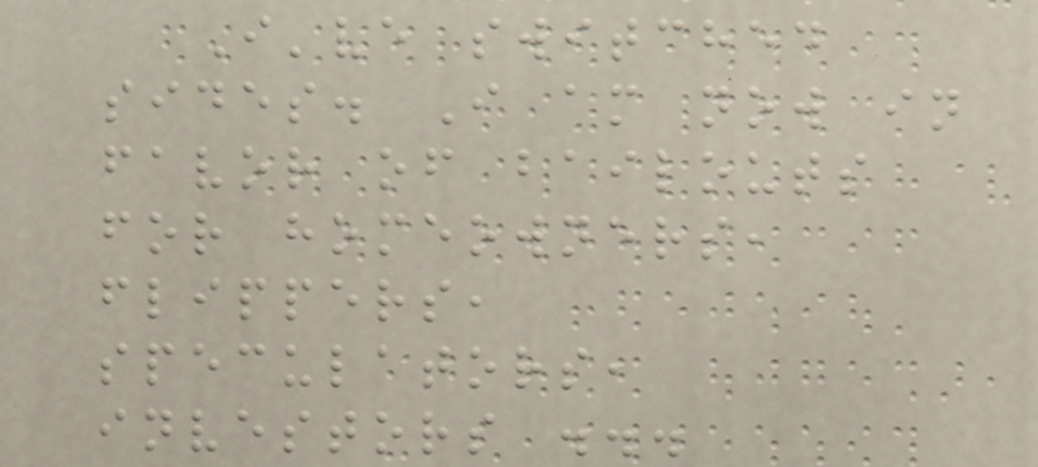I've switched
sides. I am now in
favor of bailouts
for homeowners,
flippers,
speculators,
investors ...
